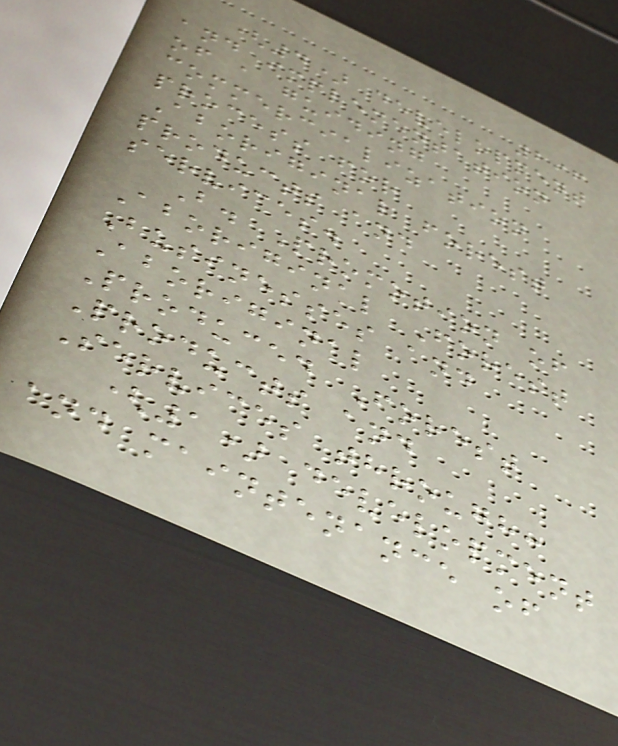296
(4) development
and implementation
of a guiding
commercialization
process for
Aboriginal forest
products and
services.
B. Promotion of
Aboriginal Forest
Businesses and
Aboriginal
Produced Forest
Products and
Services through:
(1) development
and maintenance of
